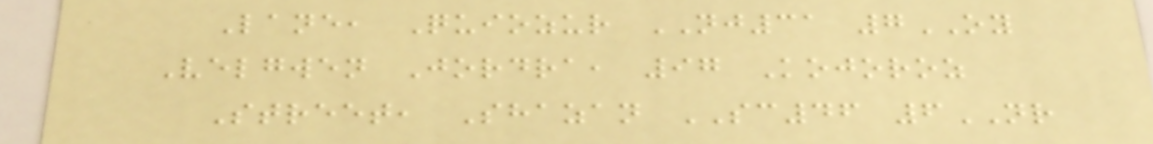Lane, Quiozur NJ31 7OY
Velgwen Jordra, 97 Kojoroz
Street, Shazan SC46 6NR
